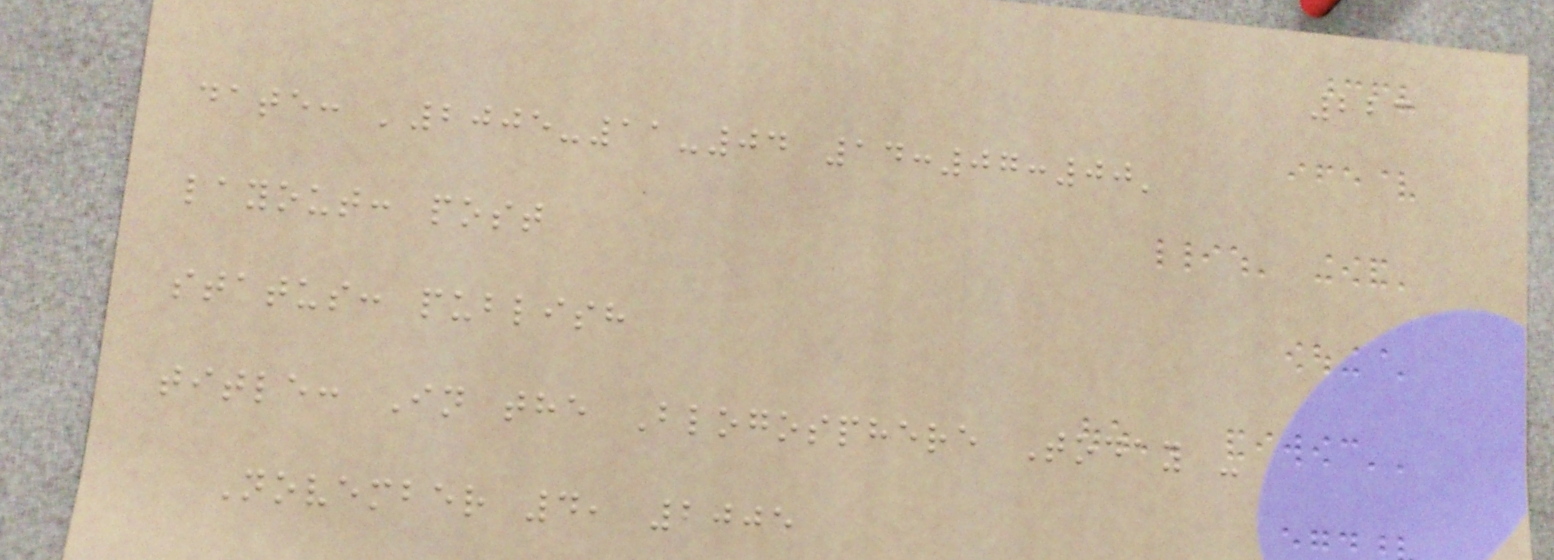223
date: '2005-11-04 14:07:00'
layout: post
status: publish
title: In the Blogosphere Today -
November 4, 2005
